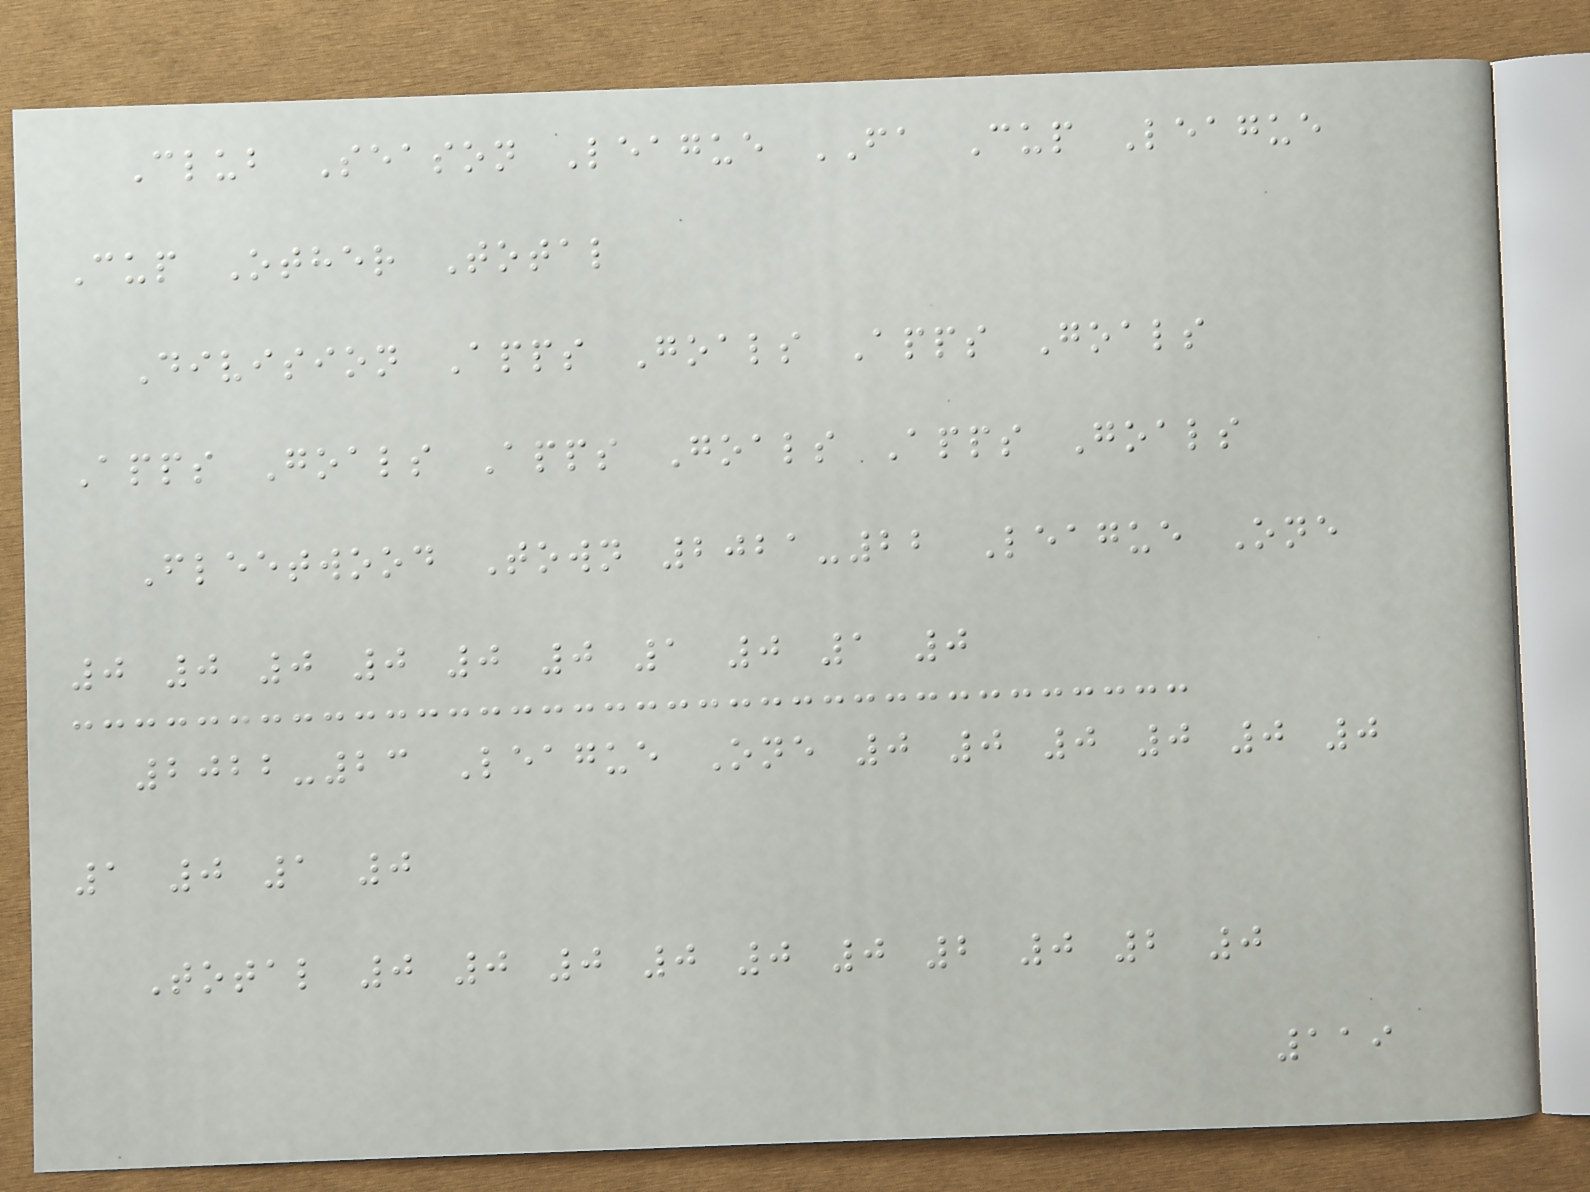Club Season League FA Cup League
Cup Other Total
Division Apps Goals Apps Goals
Apps Goals Apps Goals Apps Goals
Fleetwood Town 2021-22 League One
0 0 0 0 0 0 1 0 1 0
2022-23 League One 0 0 0 0 0 0
1 0 1 0
Total 0 0 0 0 0 0 2 0 2 0
119
